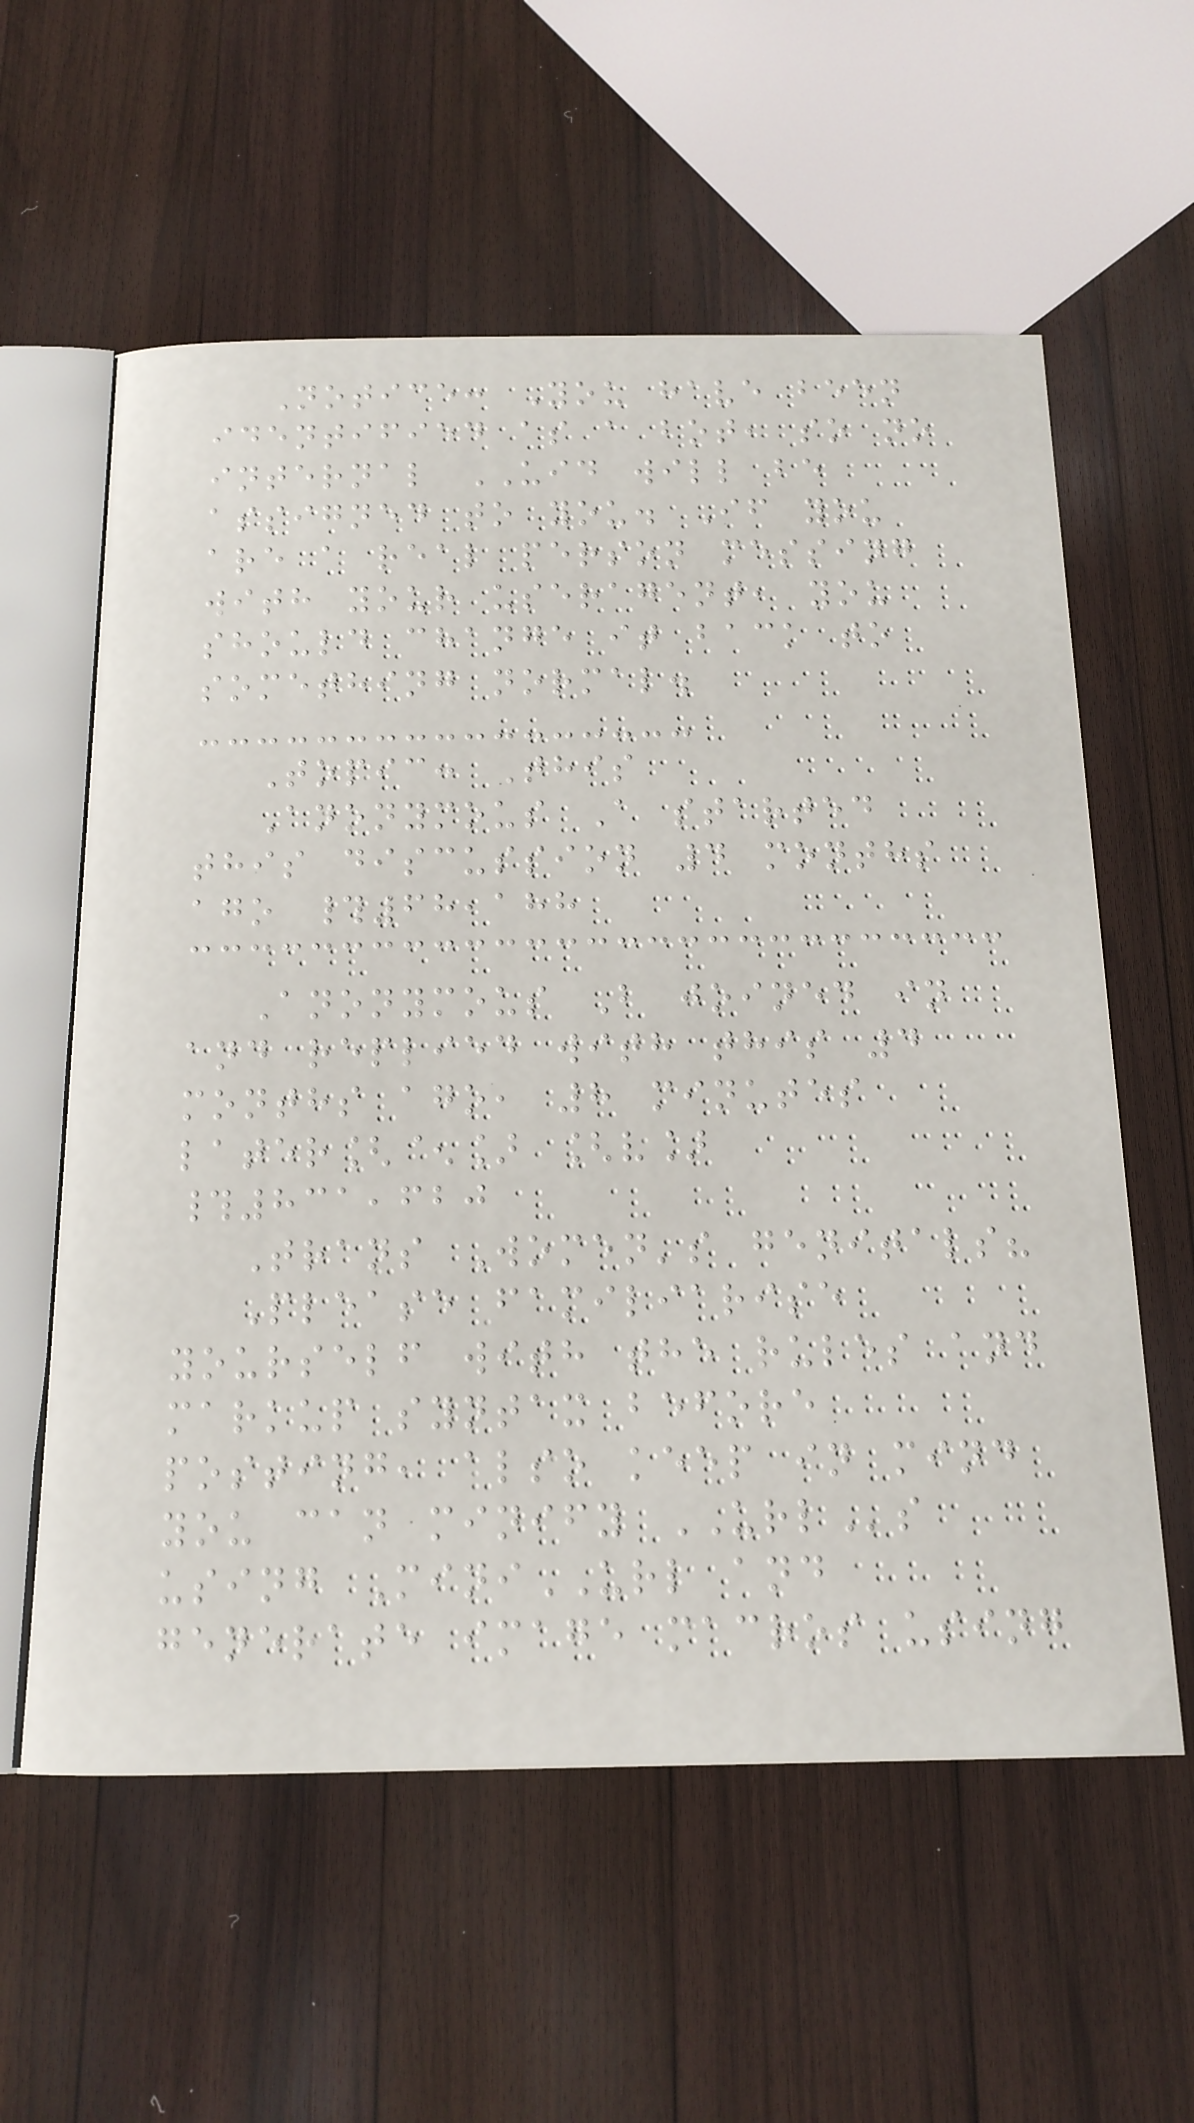Notice: You have been
identified as a bot, so no
internal UID will be
assigned to you. If you
are a real person messing
with your useragent, you
should change it back to
something normal.
Topic: This
Anonymous A started
this discussion 4 months
ago #68,188
Anonymous B joined in
and replied with this 4
months ago, 8 minutes
later[^] [v]
#831,620
Trans Women's genitals?
Please familiarise
yourself with the rules and
markup syntax before
posting, also keep in mind
you can minify URLs
using MiniURL and
generate image macros using
